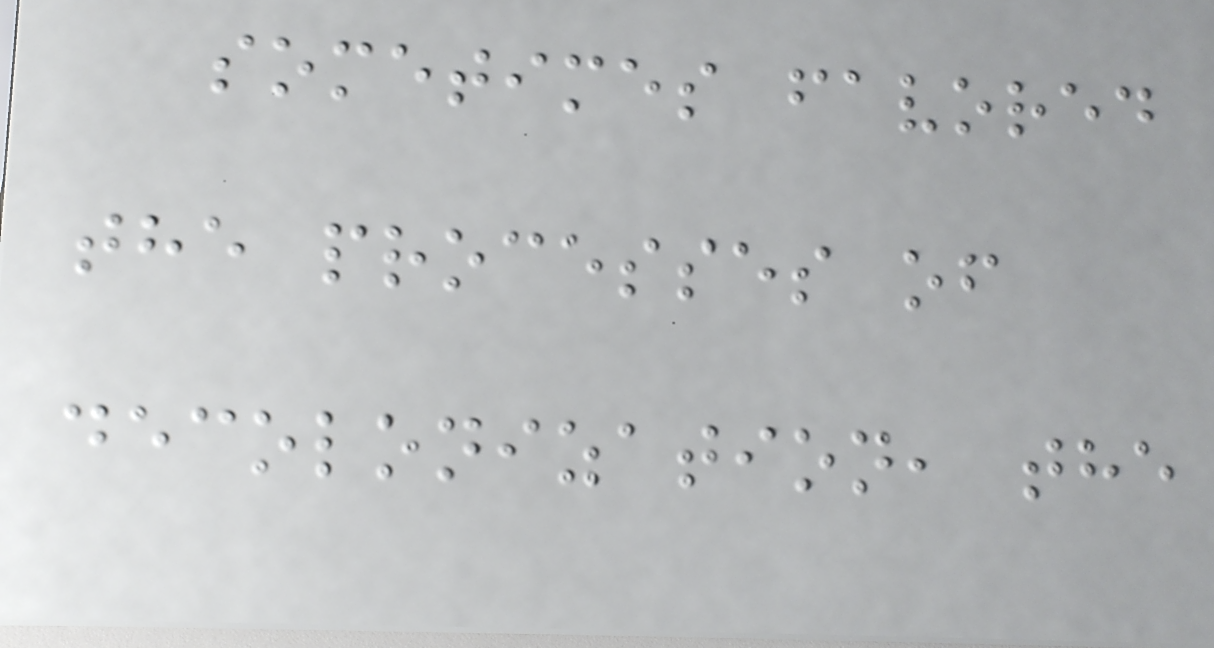sometimes favored
the processes of
decolonization, the
